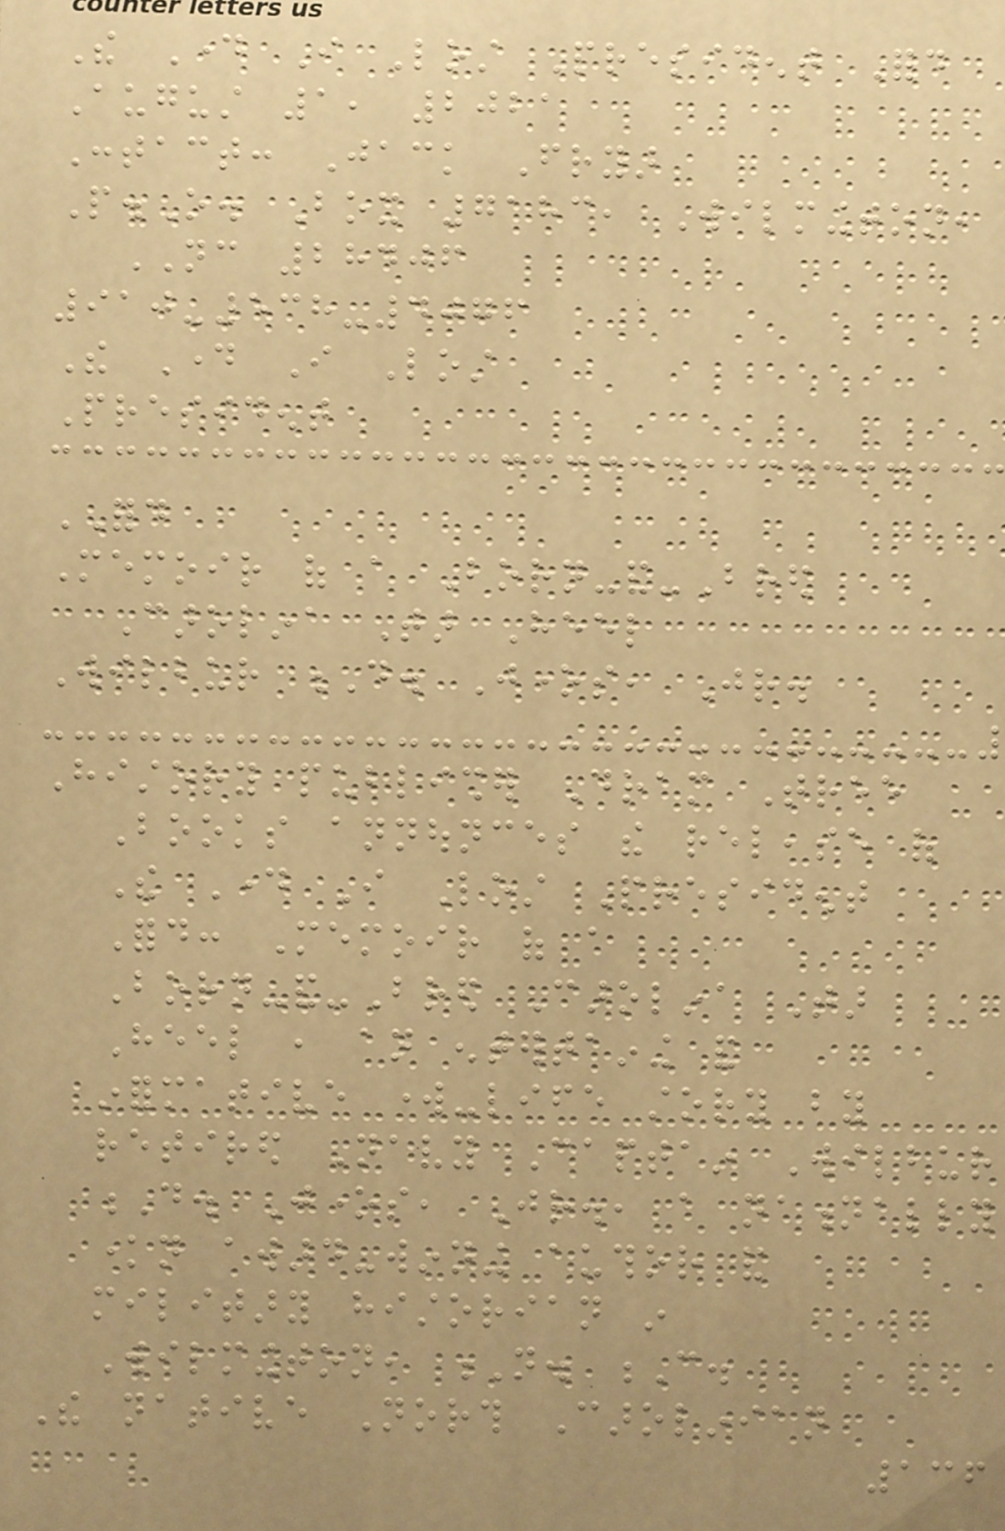The Day I Lost President Ford
August 1, 2021
Contact: Jack Fryar
P.O. Box 7183, Wilmington,
NC 28406
910-538-4076
The Day I Lost
President
FORD
Memoir of a Born-and-Bred
Carolina Tar Heel
Wilbur D. Jones, Jr.
History publisher Dram Tree
Books announces the release of
The Day I Lost President
Ford: Memoir of a
Born-and-Bred Carolina Tar
Heel , an entertaining and
informative work-life story by
retired Navy Captain Wilbur
D. Jones, Jr., a nationally
known award-winning author and
military historian in
Wilmington, N. C.
The native North Carolinian
136
